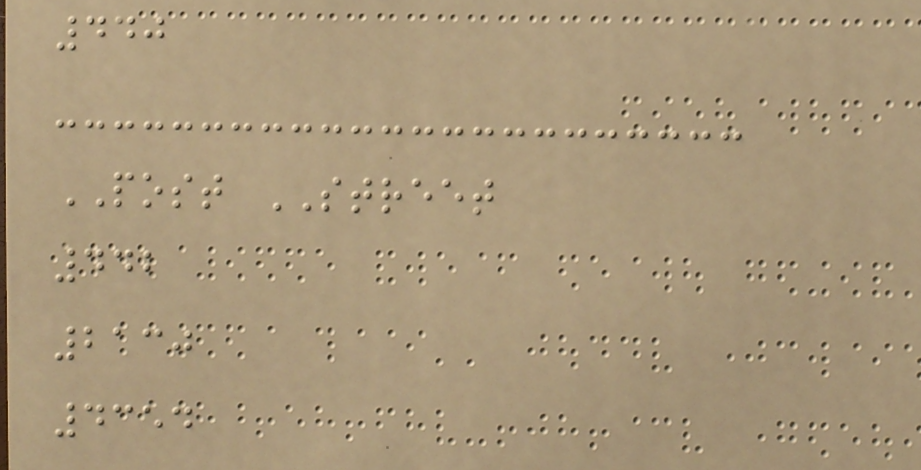440
POST STREET
442
2130
4354
